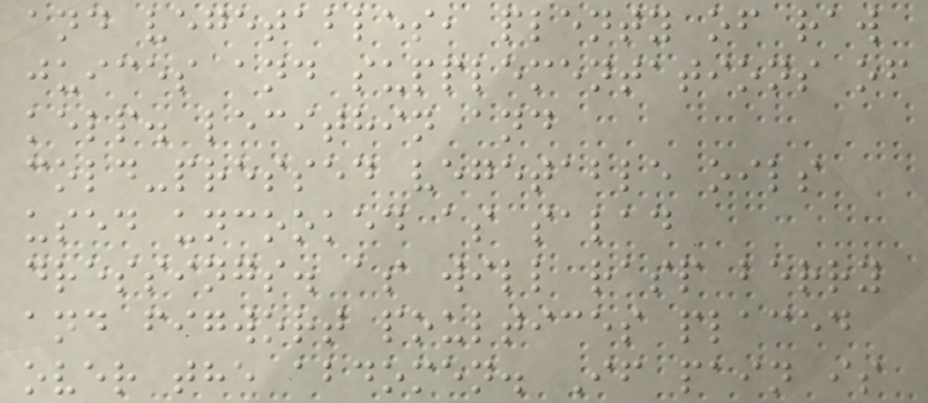and vegetables, plenty of raw
juices and supplementations of
kelp. lecithin and
cold-pressed vegetable oils
used uncooked as salad
dressings. as will rasp berry
and figwort poultices placed
over the abdomen. If pain is
